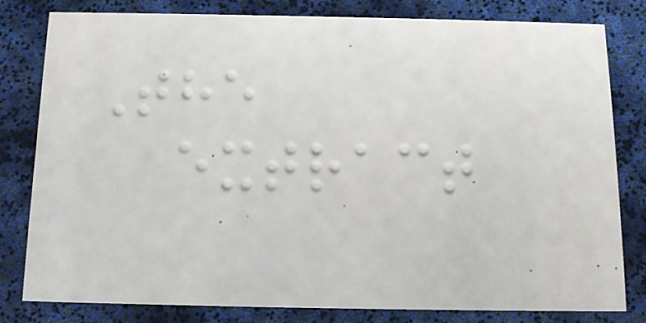The
extract
